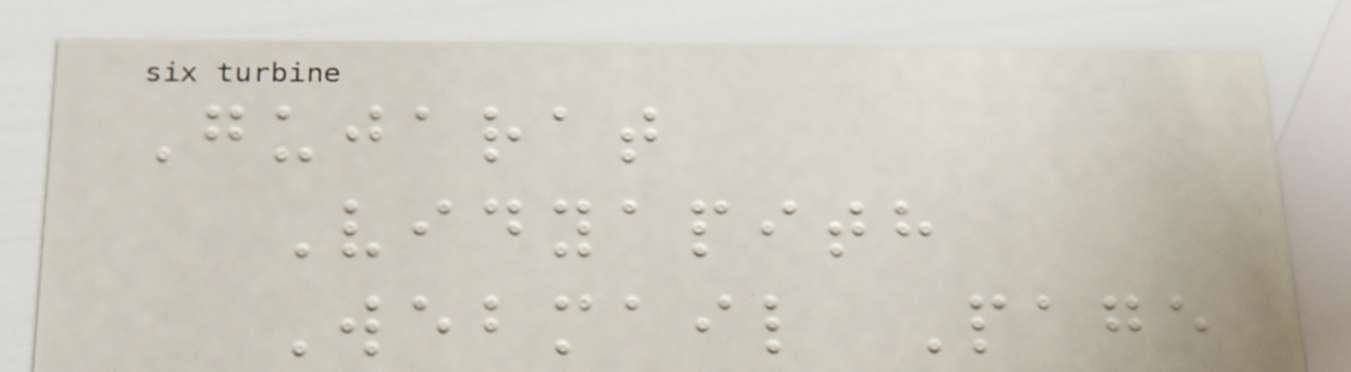Gujarat
Vidyapith
Webmail Page
